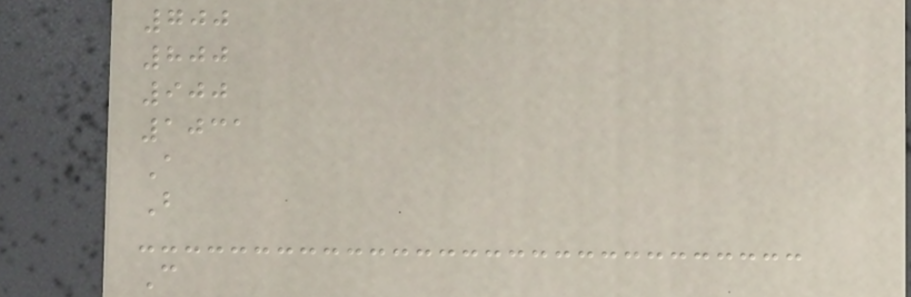700
800
900
1031
A
B
C
